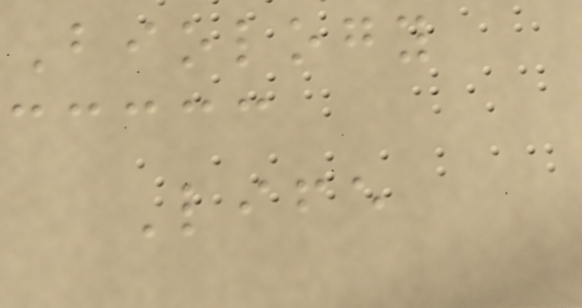Biology
Life
